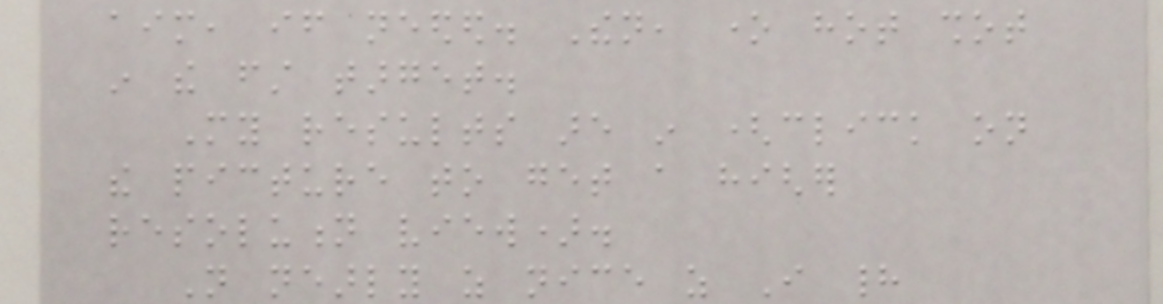aim, if needed. Then, one hot shot
in the first target.
My results are in (click on
the picture to get a higher
resolution view).
Not nearly as nice as I had
